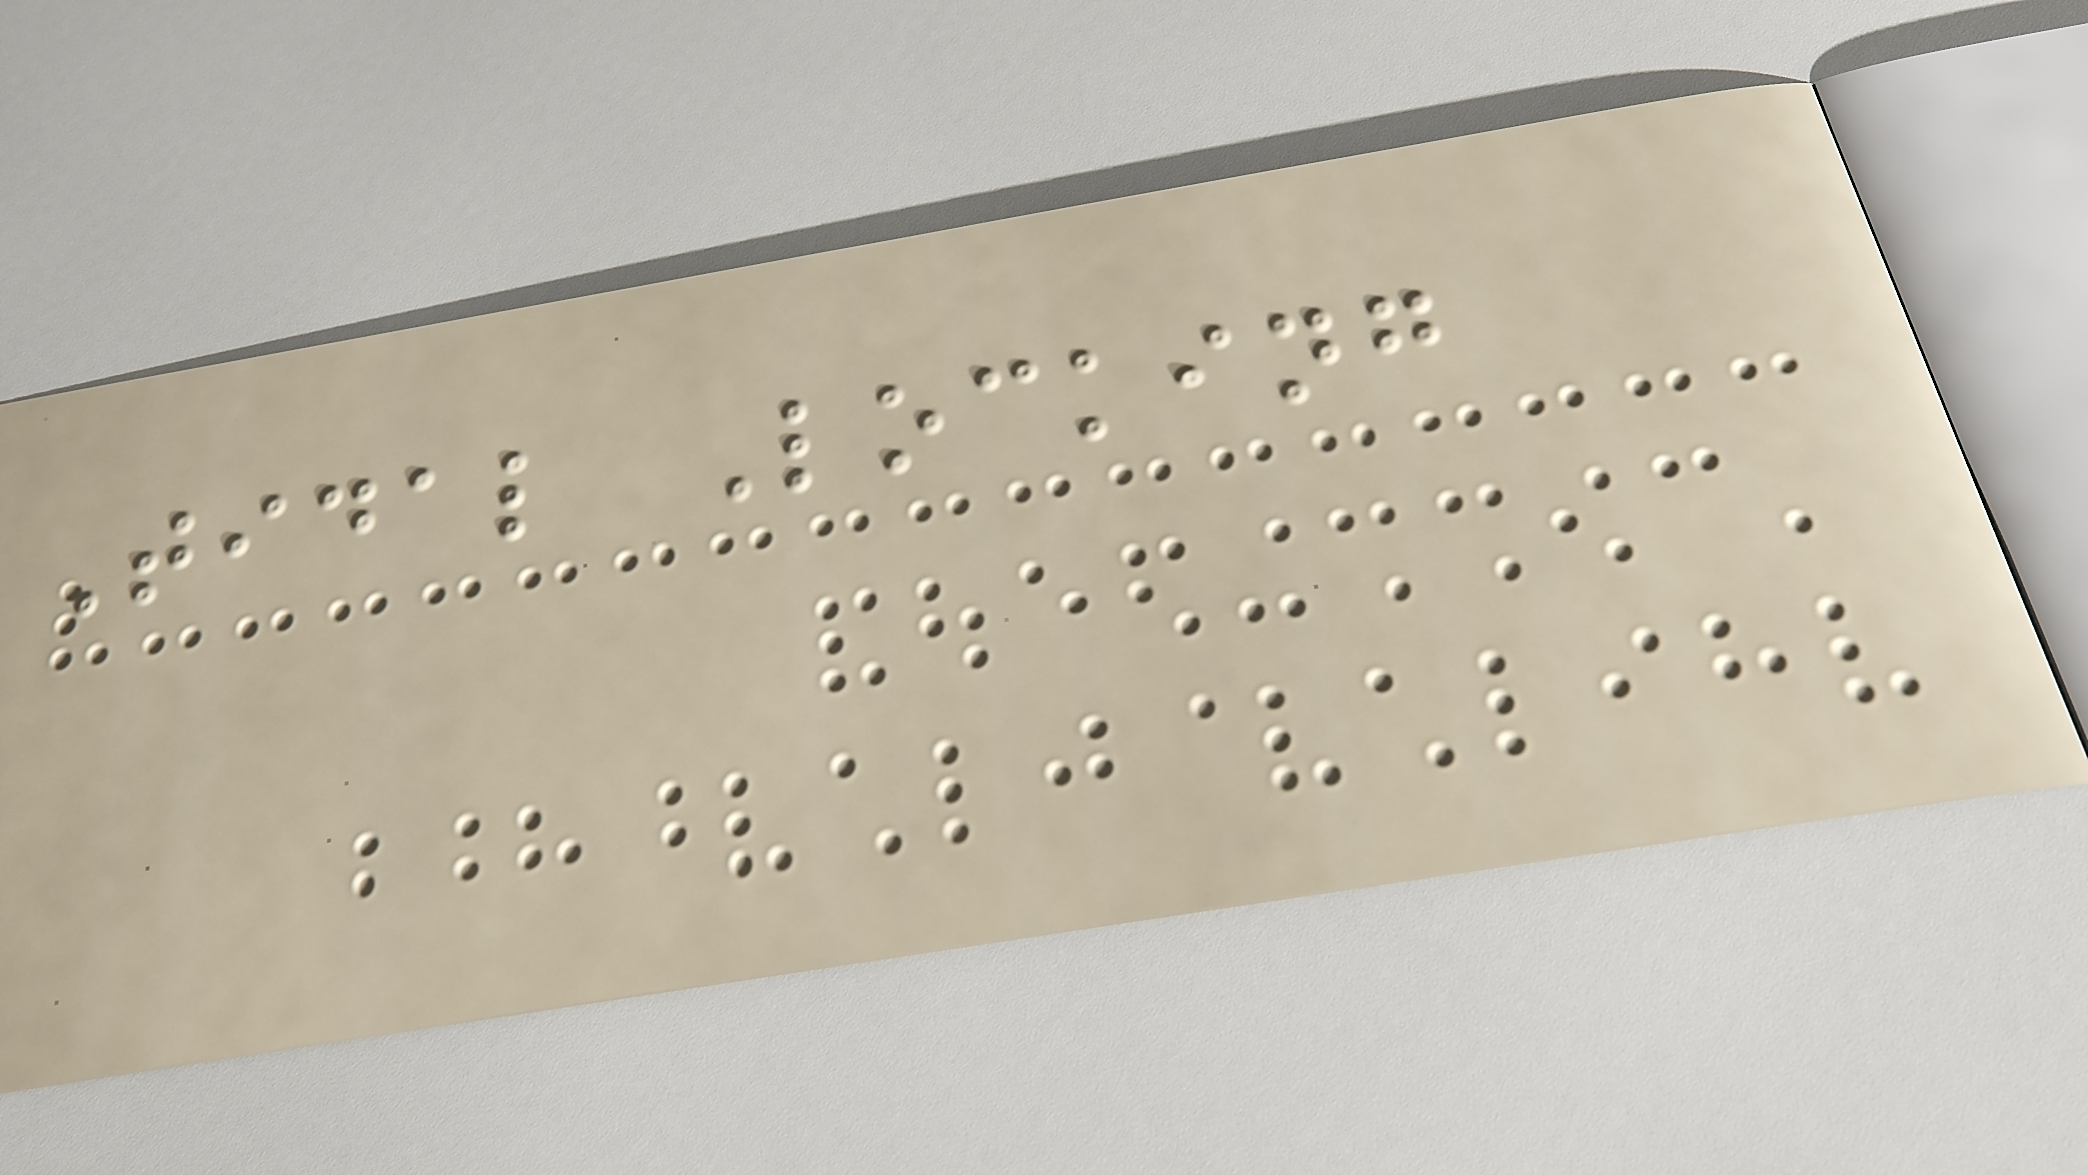Tidal Locking
